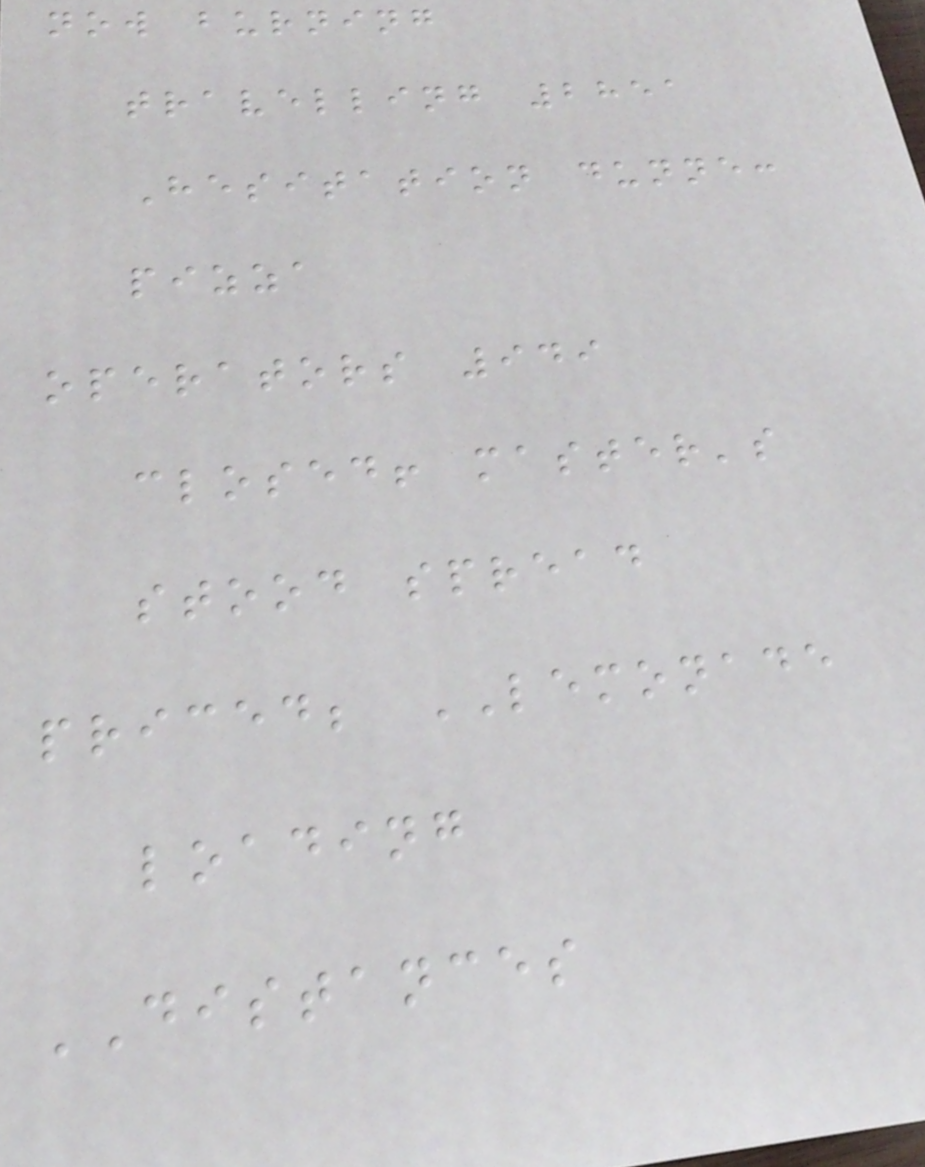now burning
travelling 2851
Hesitation dunne:
pizza
operators 949
closed! master's
stood spread
priced; LEMONADE
loading
DISTANCES
